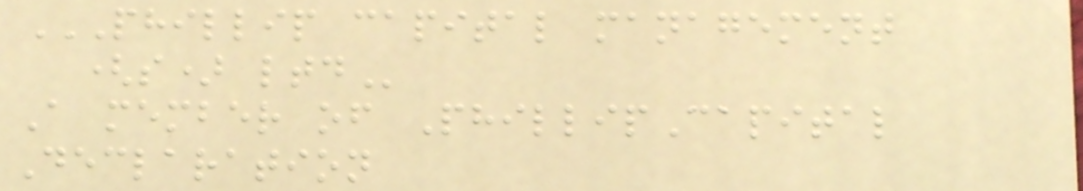PHILLIP CAPITAL MANAGEMENT
(S) LTD
A member of PhillipCapital
Declaration
